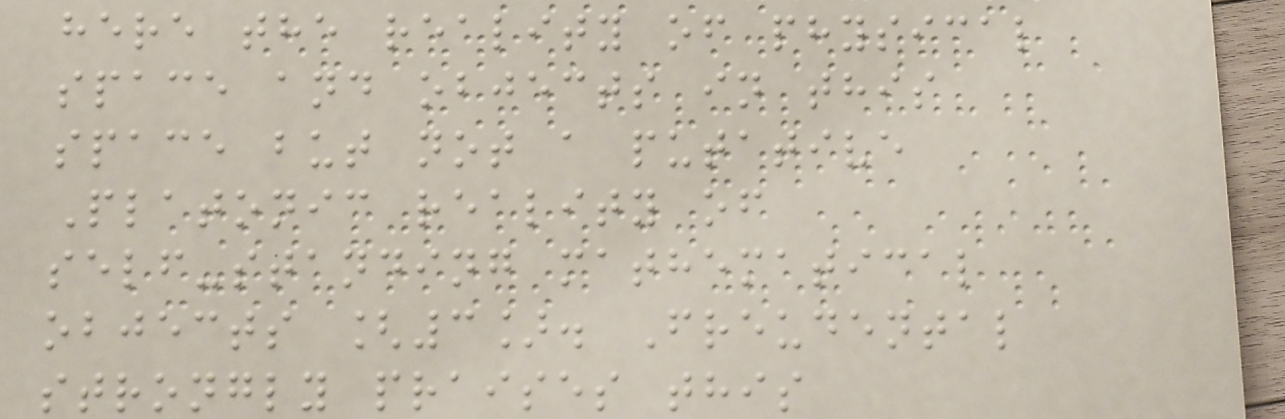here the reality of physical
space and objects in this
space but not a putative
Platonic reality of
self-standing mathematical
objects [3]. Freudental
strongly praises this
